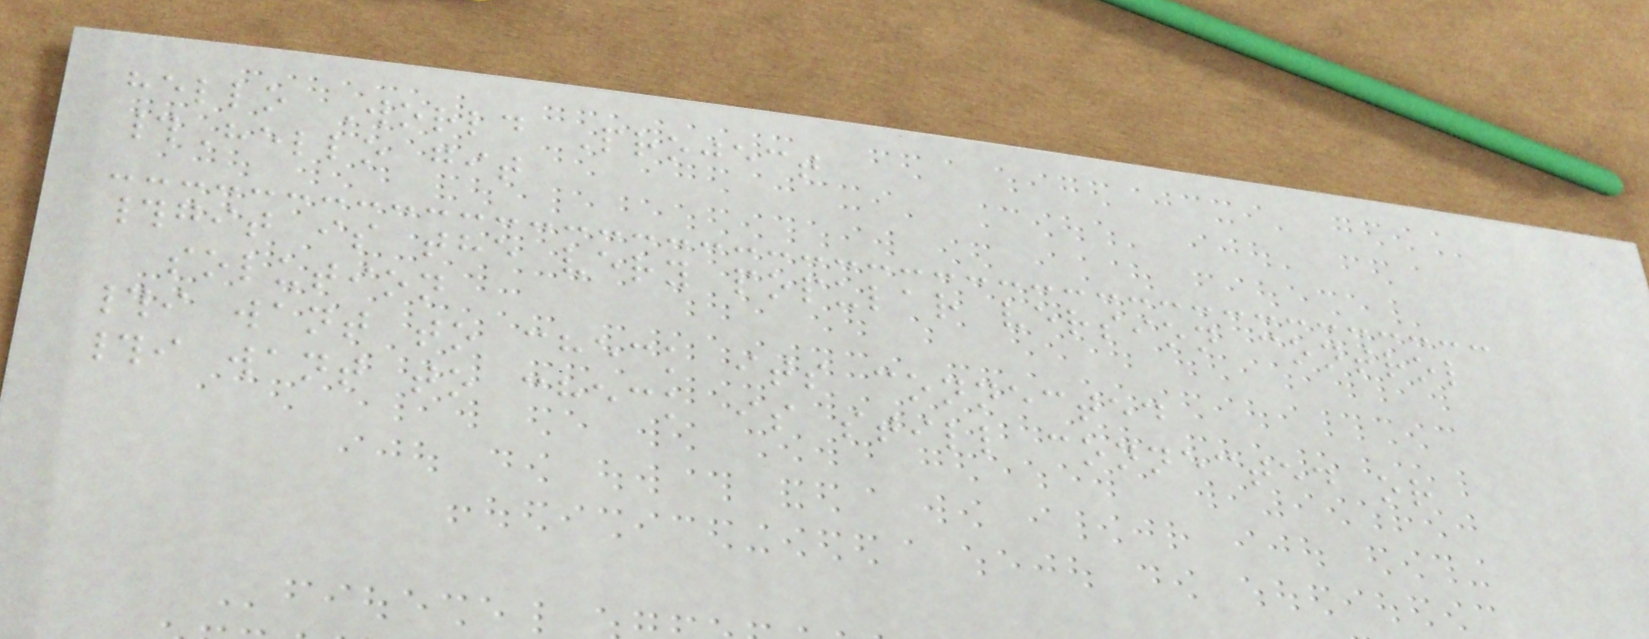hello World Project
#Hello git
#git is the very popular version control
solution
#i want to check its connected
#i want to check is still connected or
